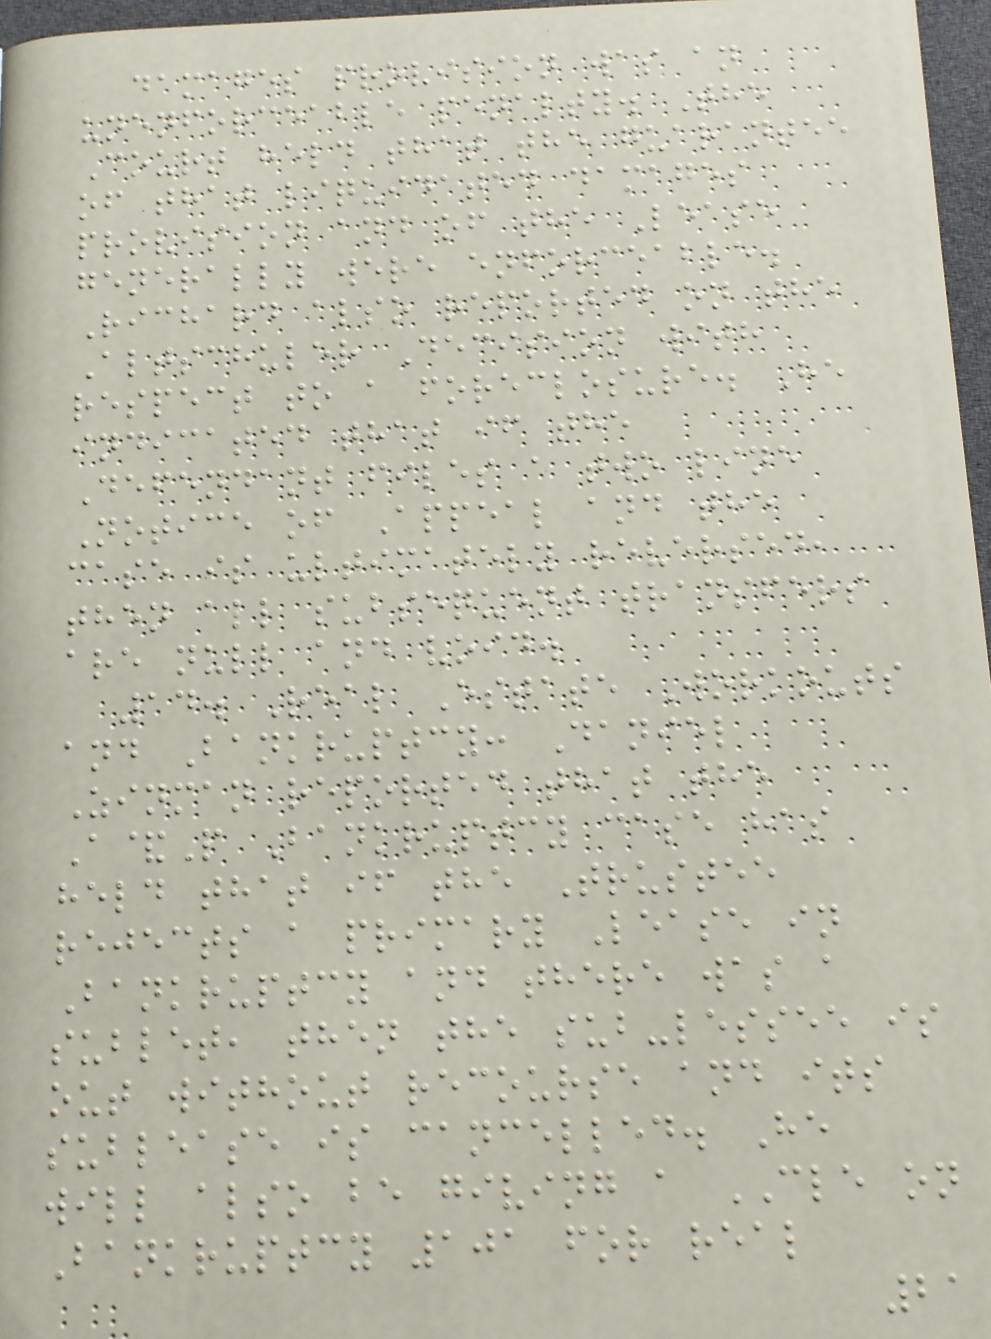damages provision was an
unenforceable penalty. The
Court held that the guarantee
of that liquidated damages
provision and of the Lease
generally were enforceable.
Richard also reported on the
Altschuler Decision with
respect to a foreclosure. He
indicated that if the
Defendant files a two line
Notice of Appeal and the
case is ultimately reversed,
then all subsequent transfers
are null and void.
14. Real Estate Workouts
and Bankruptcy: Daniel
Zinman reported that the
A&P Bankruptcy case has
held that if the Trustee
rejects a primary Lease in
Bankruptcy and there was a
sublet, then the sub-lessee is
out without recourse and its
sublease is cancelled. He
will also be giving a CLE on
Bankruptcy 101 for real
21
